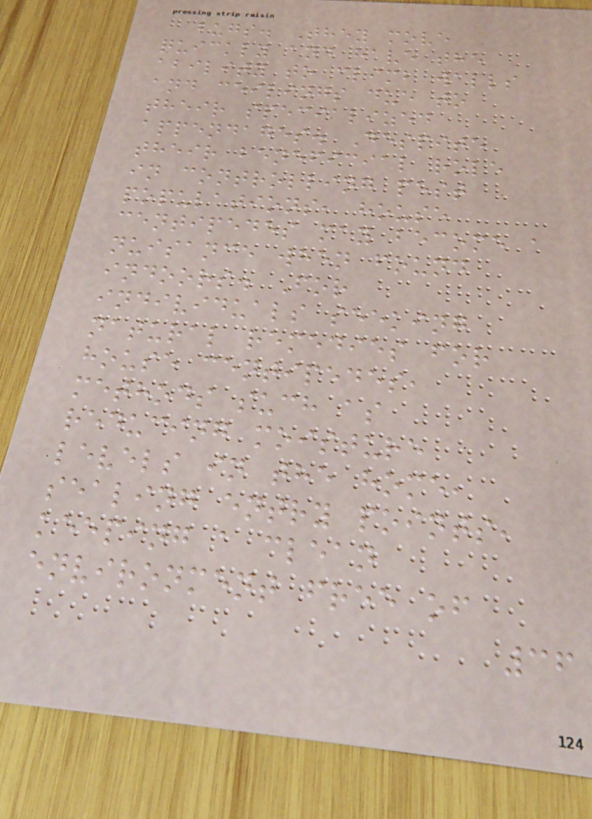bugs. They move
quickly and have the
ability to climb walls
and ceilings due to
their specialized
appendages. Despite
their beneficial role
in controlling pest
populations, house
centipedes may become a
nuisance when found
indoors. For
individuals seeking
natural remedies for
house centipedes,
methods such as
reducing moisture
levels in the home,
sealing entry points,
keeping a clean
environment free of
36
